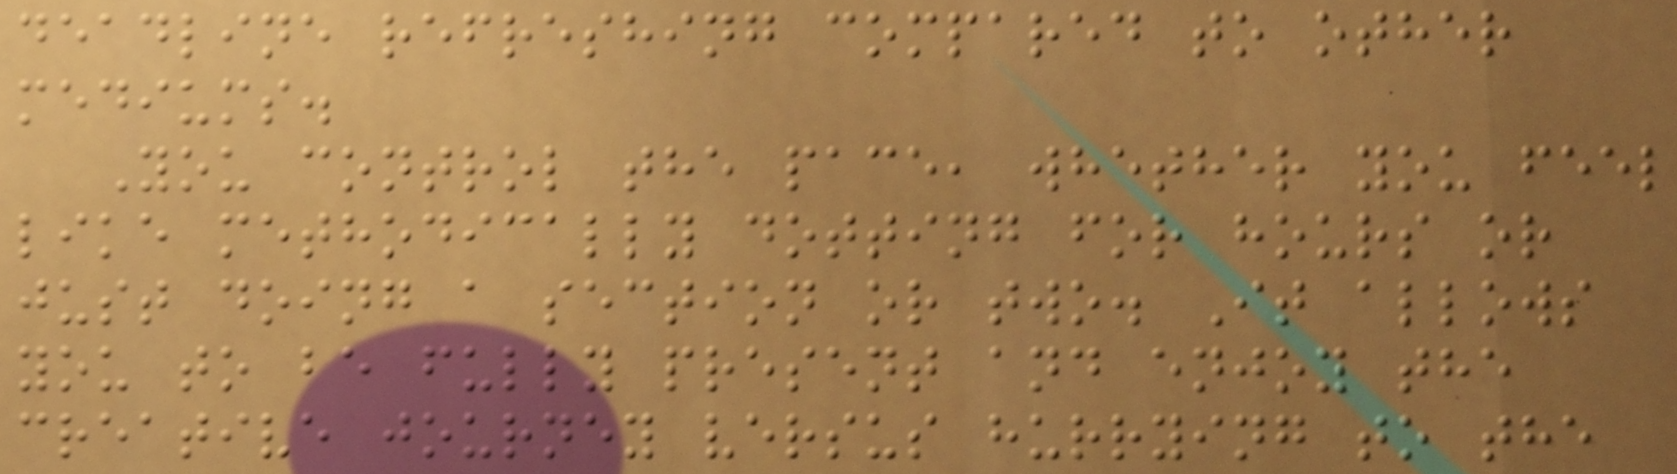deadline refreshing compared to other
mediums.
You control the pace, whether you feel
like methodically dotting for hours or
just doing a section or two. It allows
you to be fully present and enjoy the
creative journey versus hurrying to the
